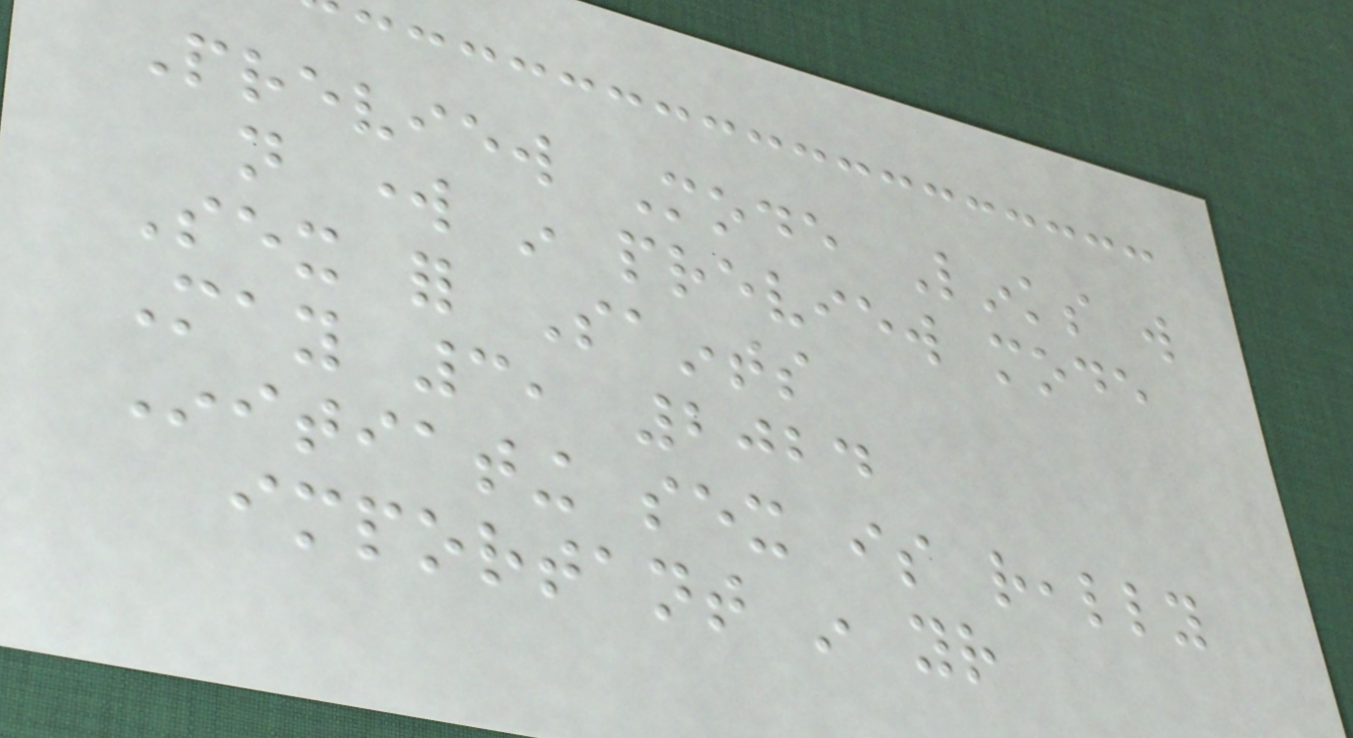Preview Mode Links will
not work in preview mode
Sex for Saints
May 3, 2024
Initiating sex is really
important in your
